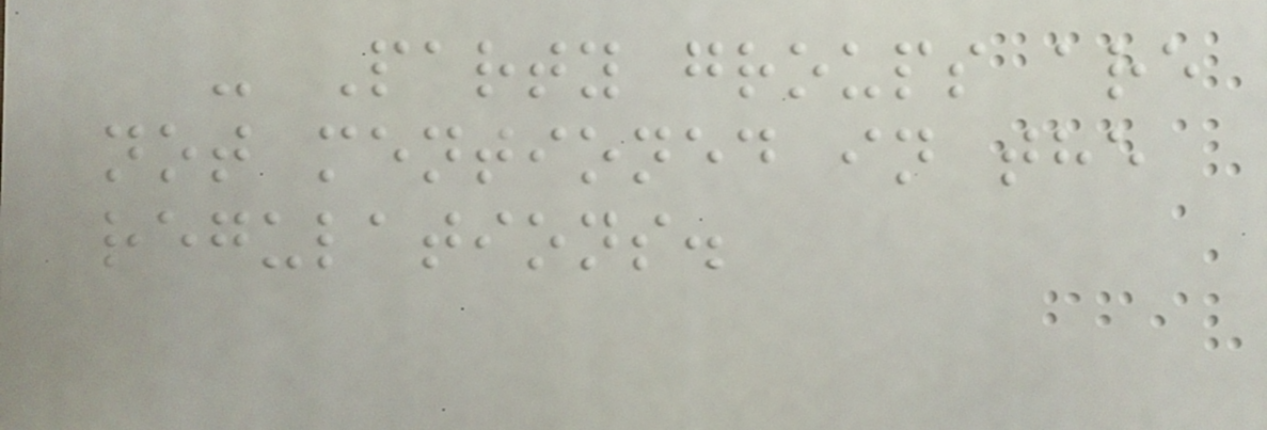- Party groups are
not mentioned in the
regulations.
